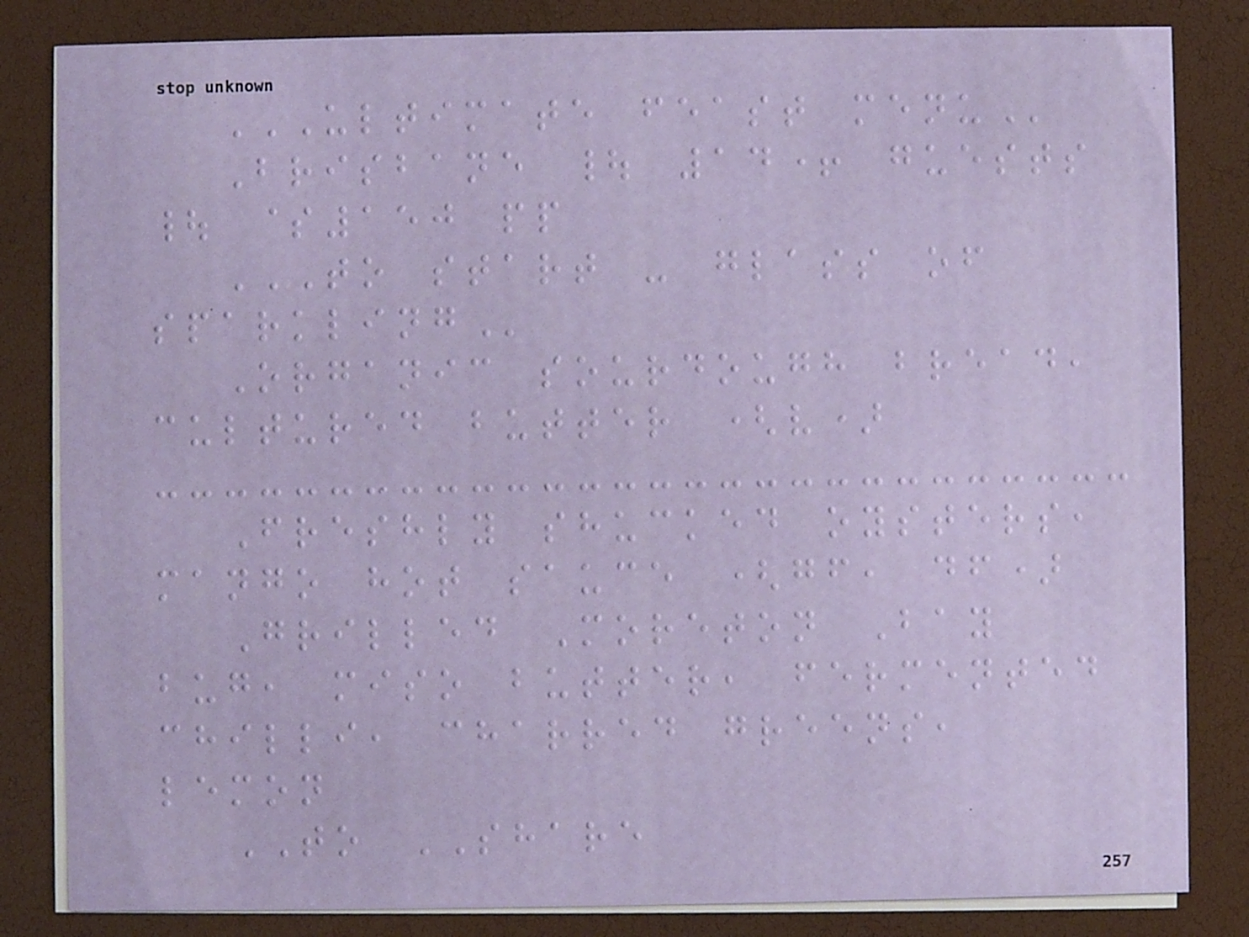ULTIMATE FEAST MENU
Brisbane | 14+ guests
| $150 pp
TO START - GLASS OF
SPARKLING
Organic sourdough bread,
cultured butter (v)
Freshly shucked oysters,
mango hot sauce (gf, df)
Grilled Moreton Bay
bug, miso butter, fermented
chilli, charred greens,
lemon
TO SHARE
